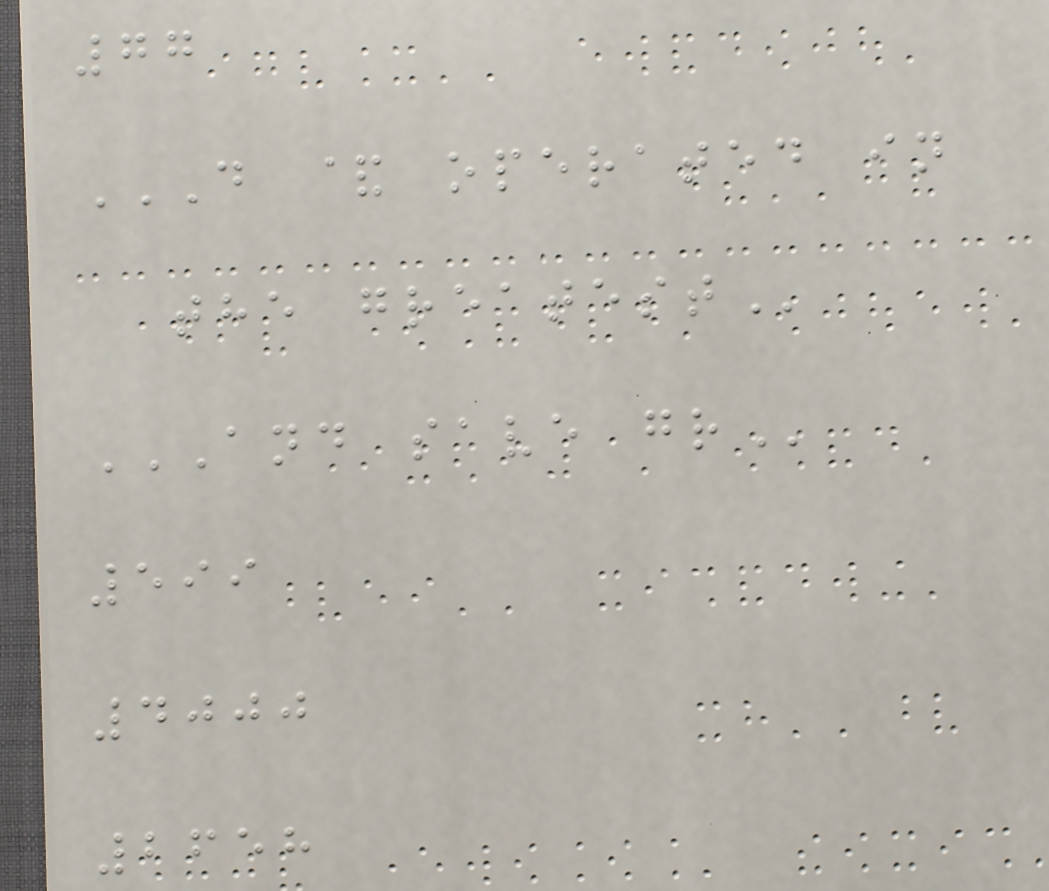77
D & OPERATED IN
THE GREATEST
AND SAVE GR
599
4000
2658
